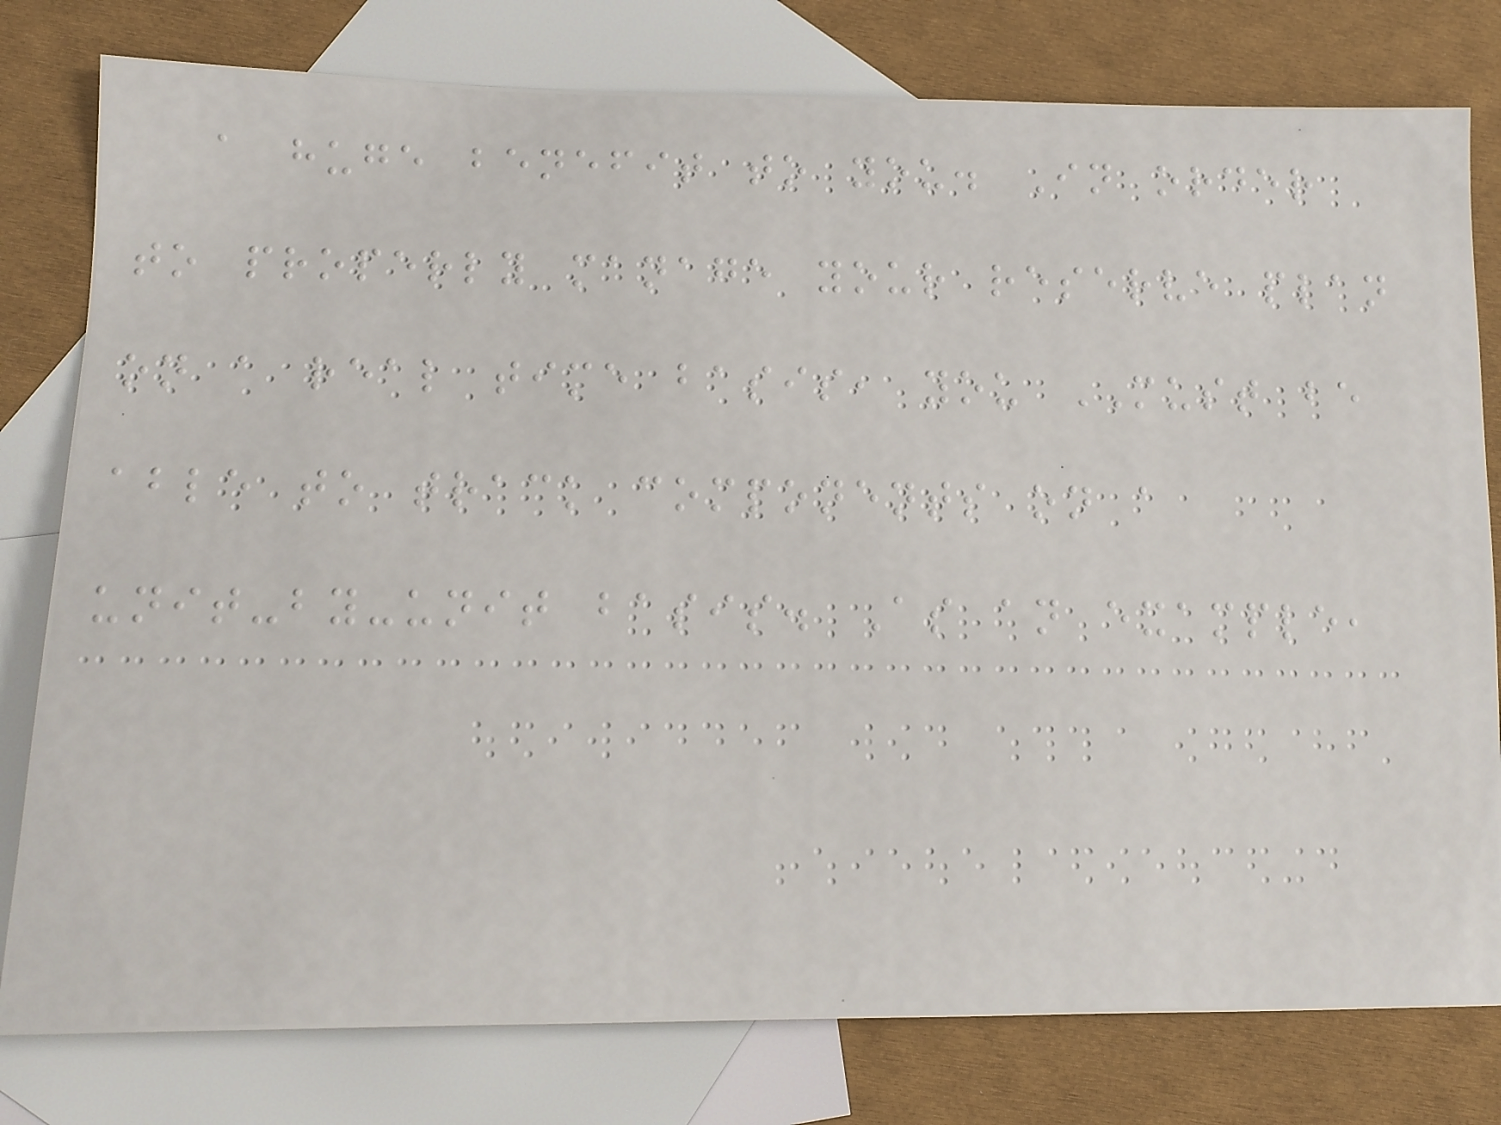a huge benefit to you. In order
to properly manage your reserve plan
on a real time basis, you MUST be
able to track components on a
unit-by-unit basis. As an example,
